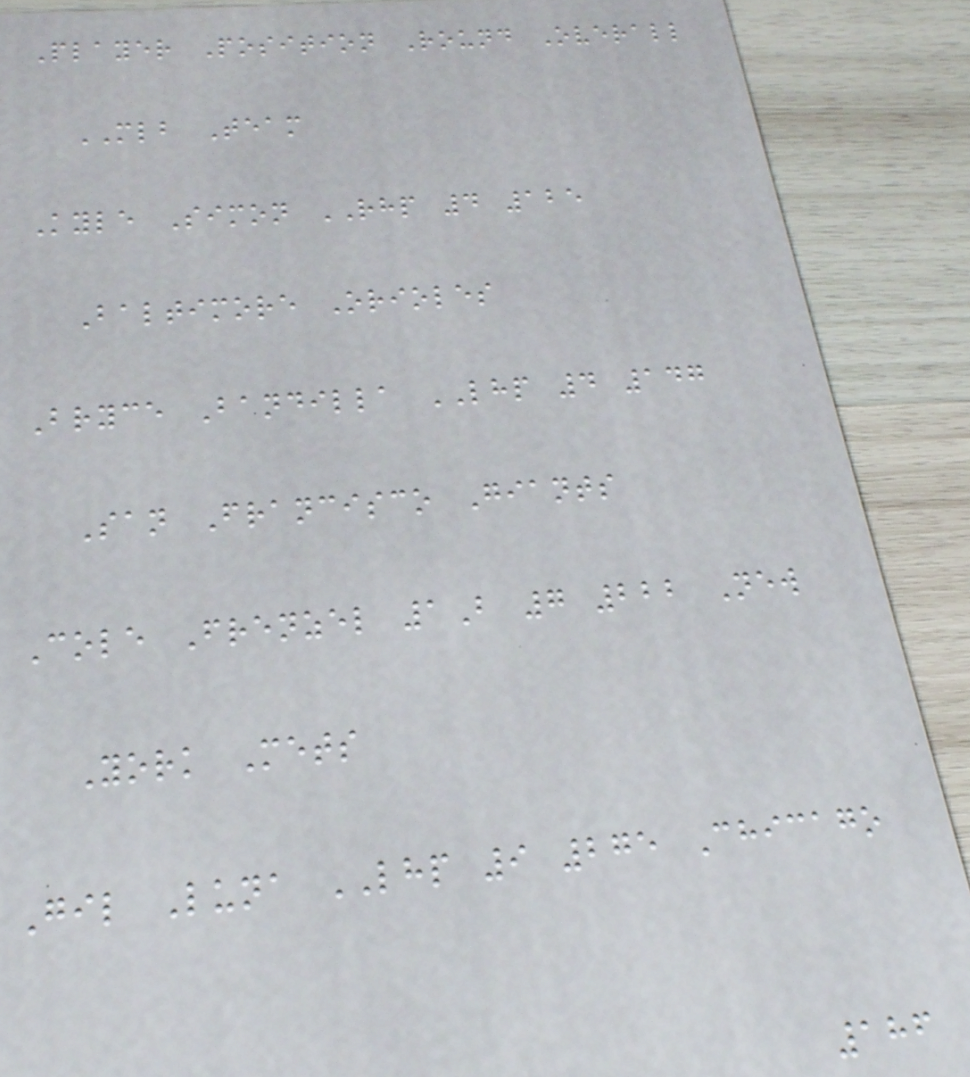Player Position Round Overall
MLB Team
Kyle Simon RHP 4 125
Baltimore Orioles
Bryce Bandilla LHP 4 147
San Francisco Giants
Cole Frenzel 1B 7 222 New
York Mets
Gil Luna LHP 9 275 Chicago
186
